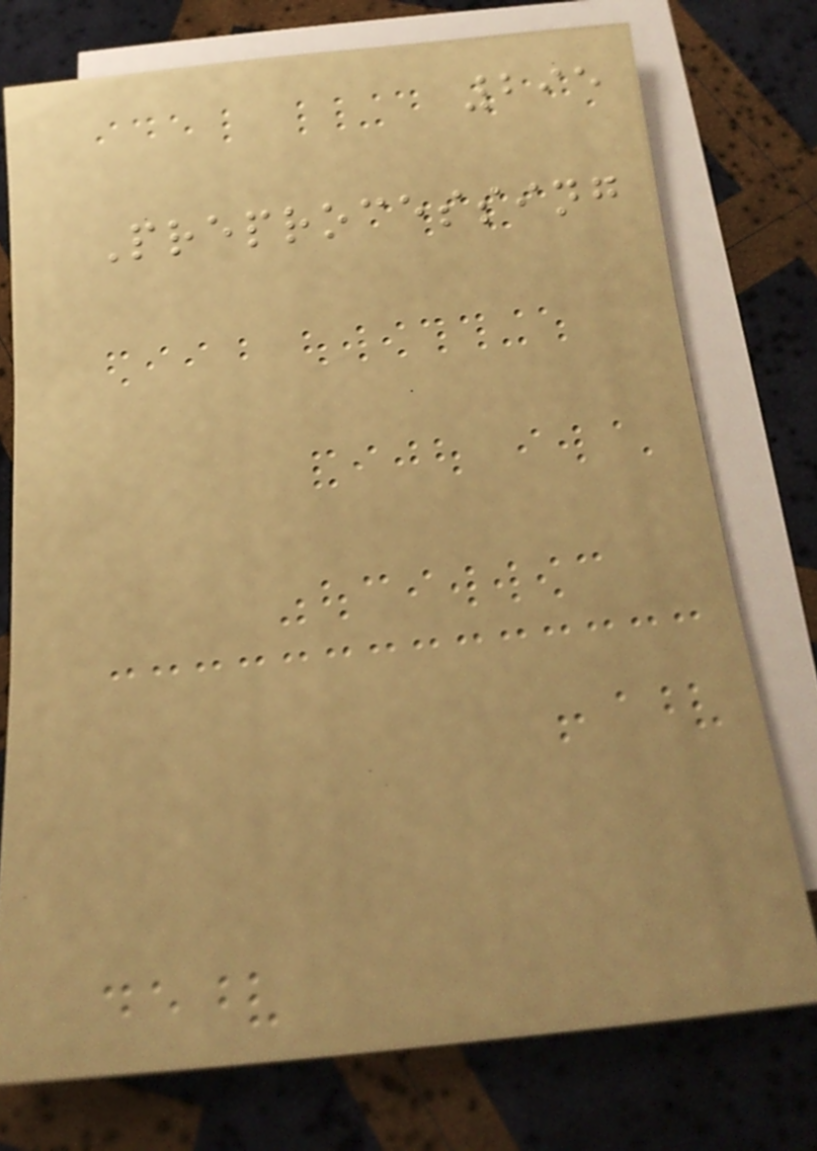295
Preprocessing
